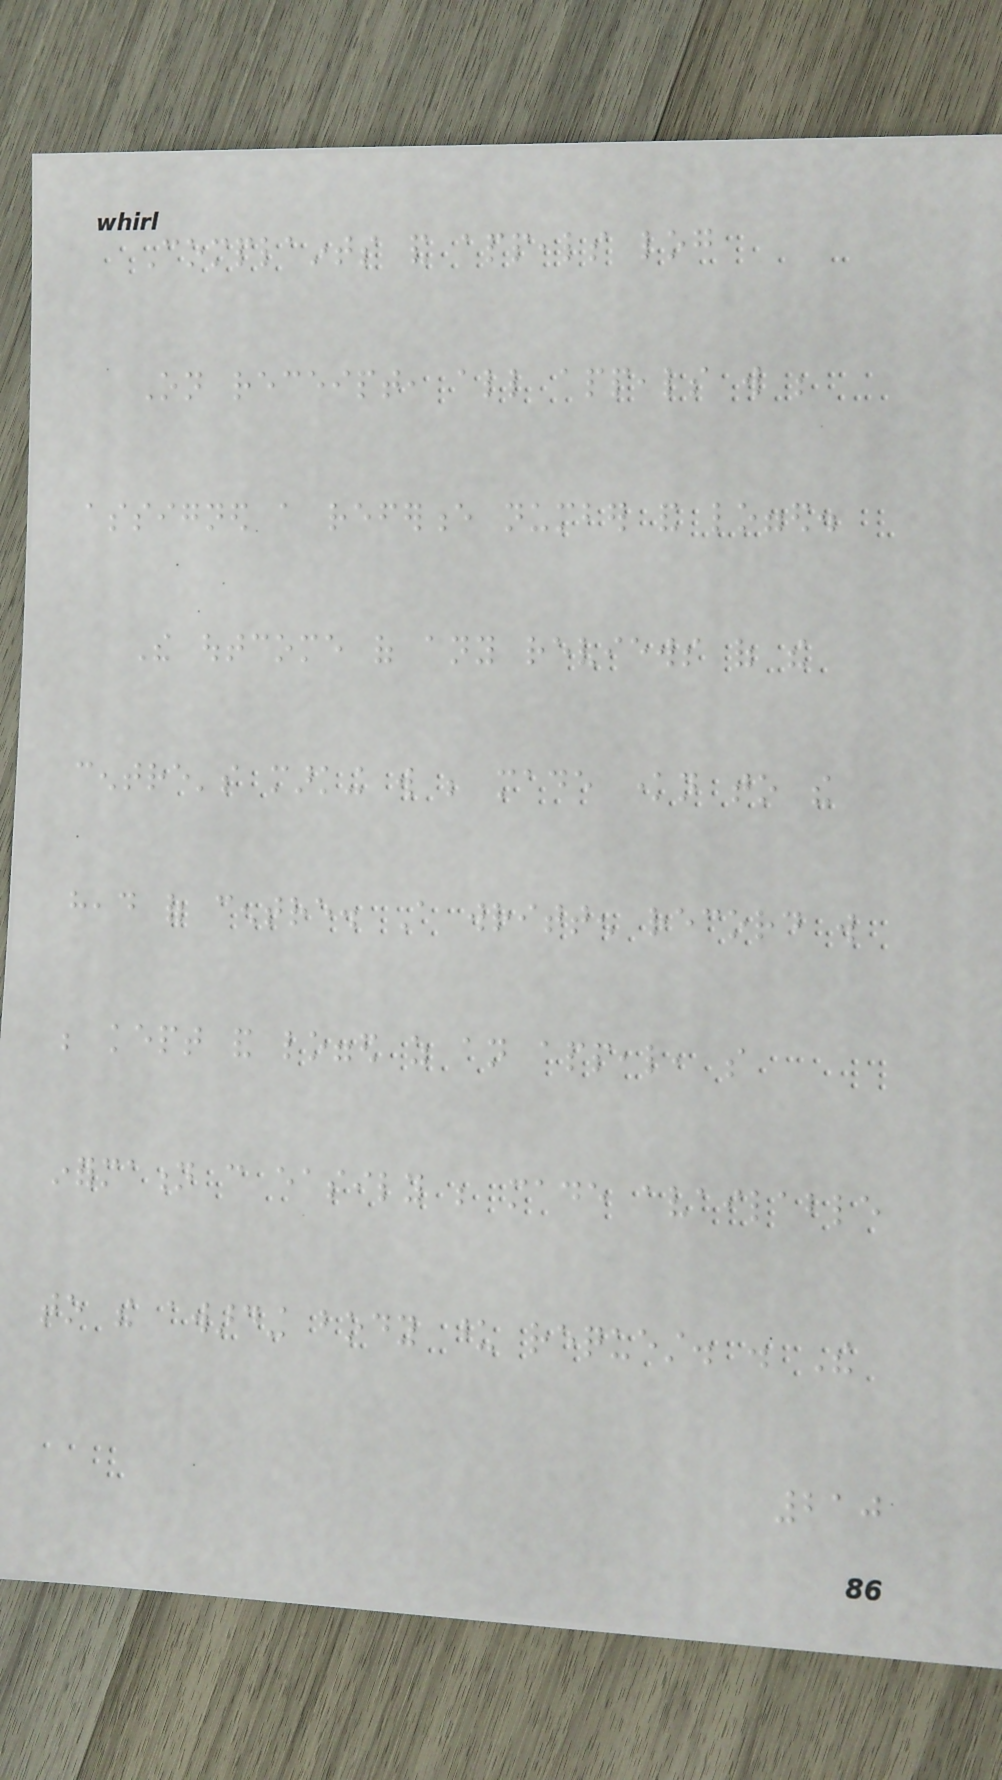Complaints and appeals log
On receipt, all appeals will be
assigned a reference number and logged.
The outcome of any reviews of the
centre's marking will be made known to the
head of centre. A written record will
be kept and logged as an appeal, so
information can easily be made available
to the awarding body upon request. . The
210
